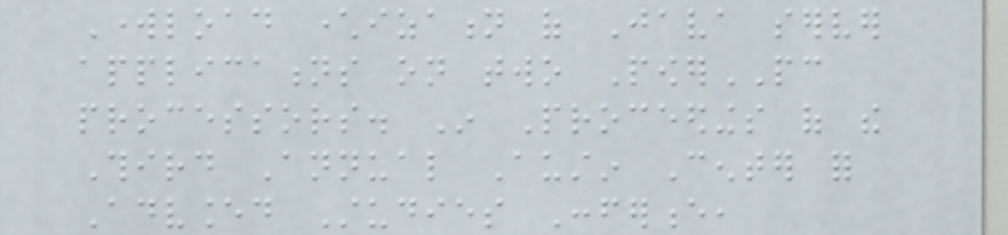Workload characterization of Java server
applications on two PowerPC
processors. In Proceedings of the
Third Annual Austin Center for
Advanced Studies Conference,
